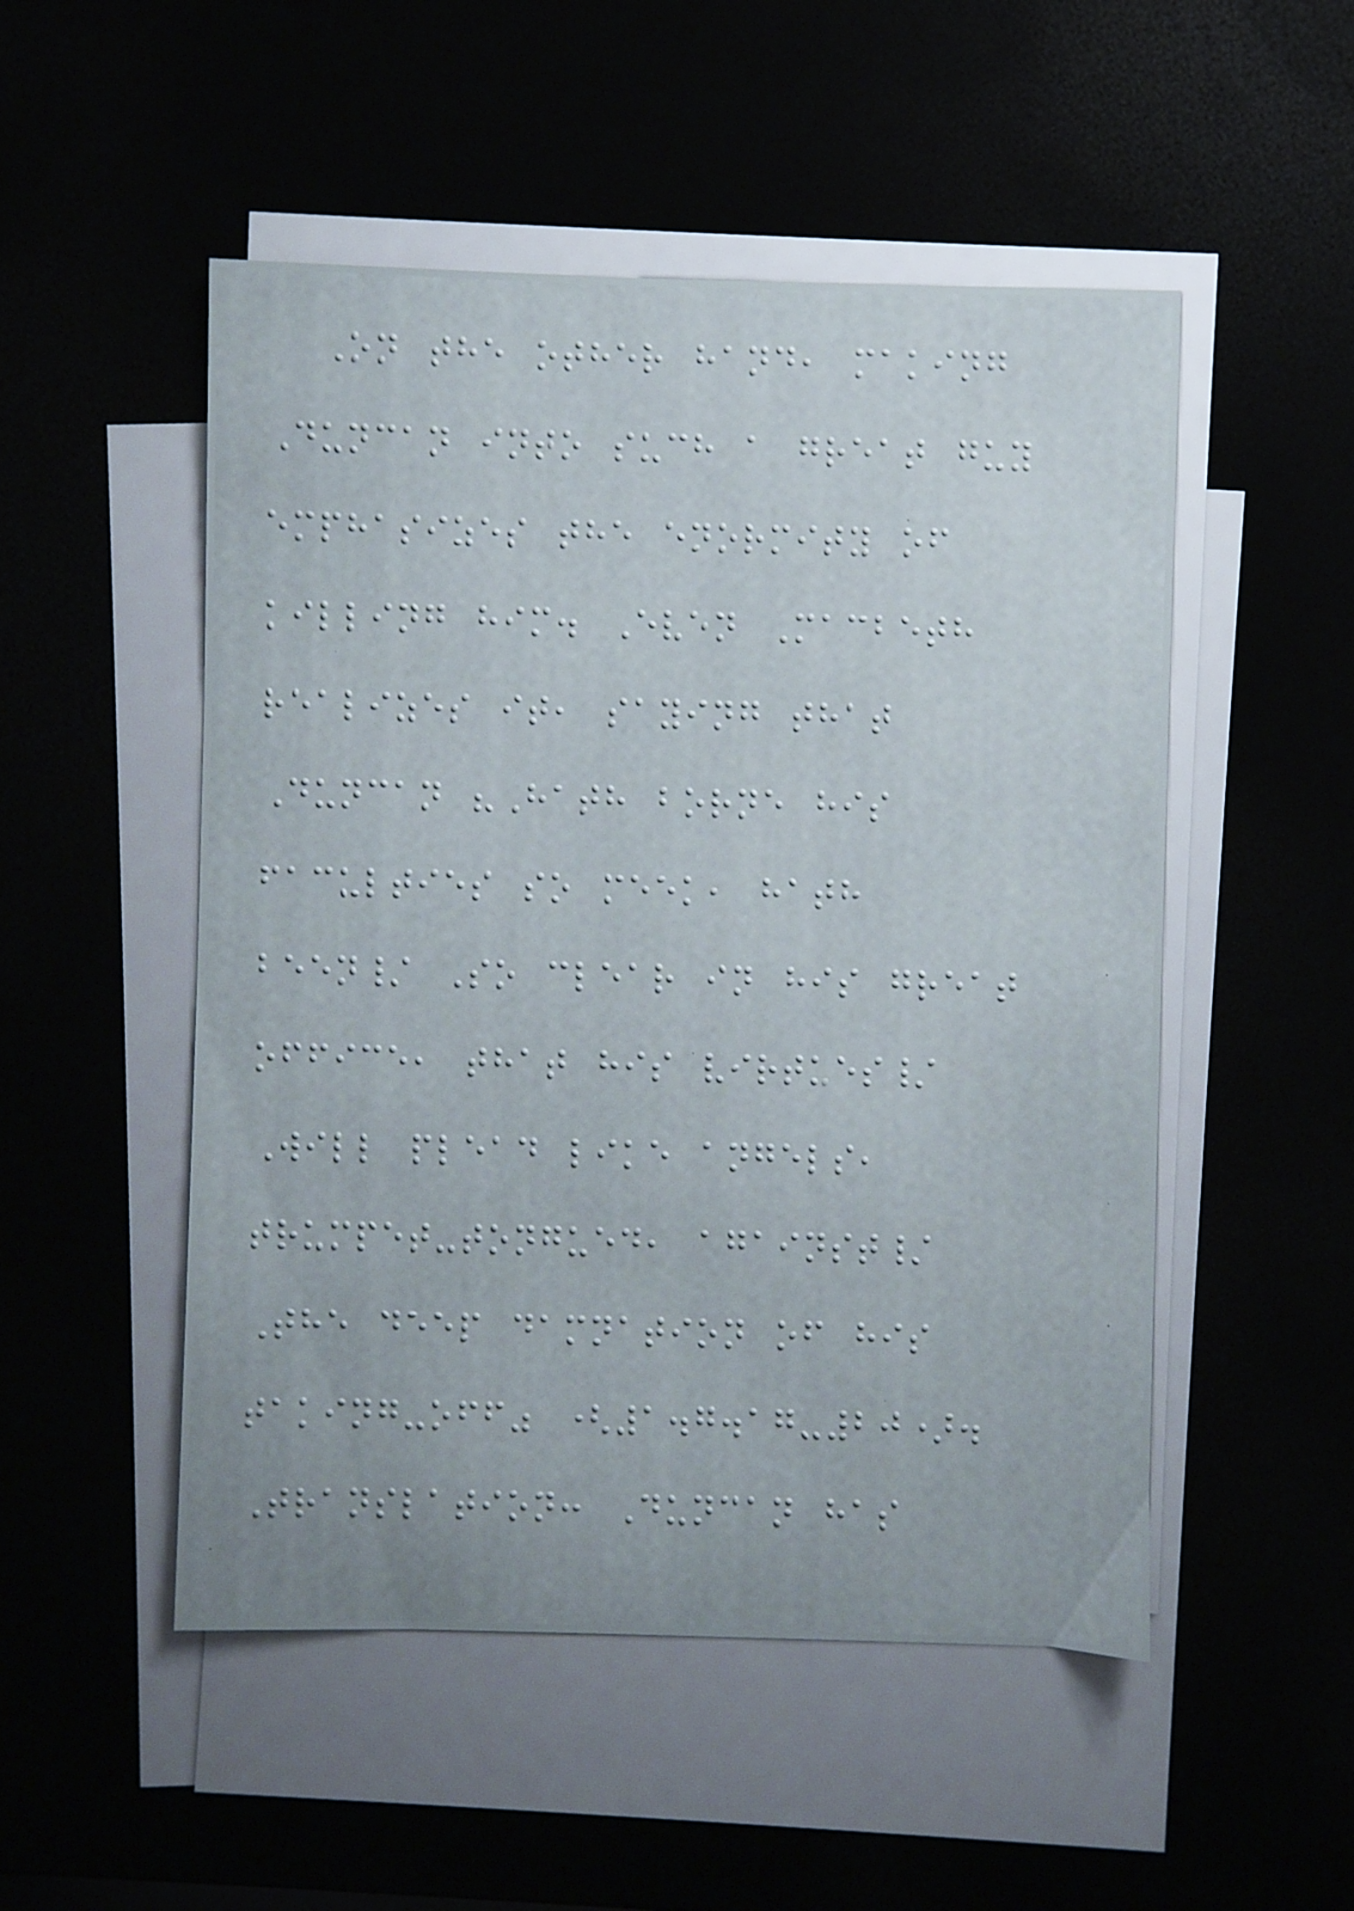On the other hand, making
Duncan into such a great guy
emphasizes the enormity of
killing him. Even Macbeth
realizes it, saying that
Duncan "Hath borne his
faculties so meek, hath
been/ So clear in his great
office, that his virtues/
Will plead like angels,
trumpet-tongued, against/
The deep damnation of his
taking-off" (1.7.17-20).
Translation: Duncan has
